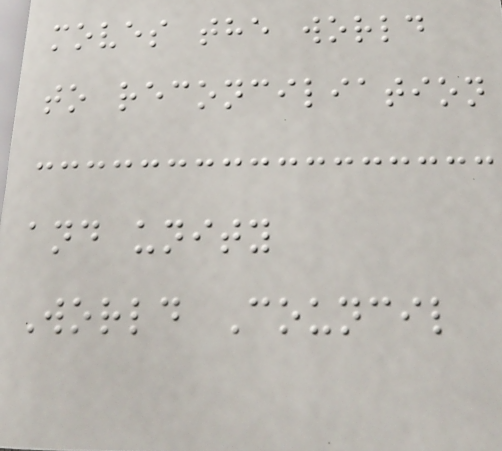moves the world
to reconciliation
and unity
World Council
